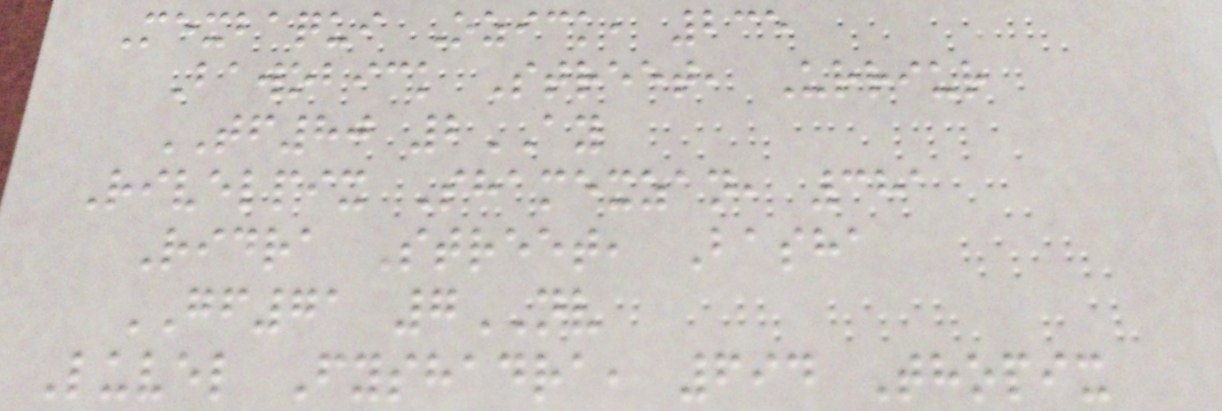Mexbaqui Ozick, 235
Bawobick Street, Urriur
TF80 2AY
Rivelpix Shamexzan, 381
Ridra Street, Basha
GF71 7NV
Luvel Fyshadra, 694 Thopix
